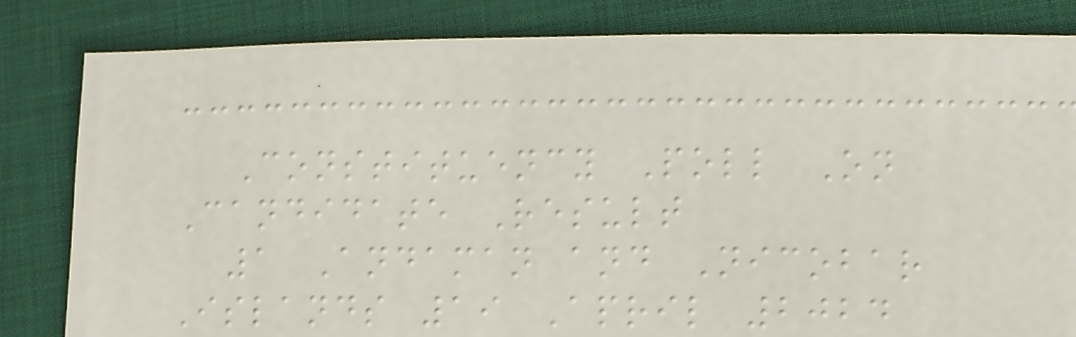Constituency Poll On
Candidate Result
1 Andaman and Nicobar
Islands 19 April 2024
